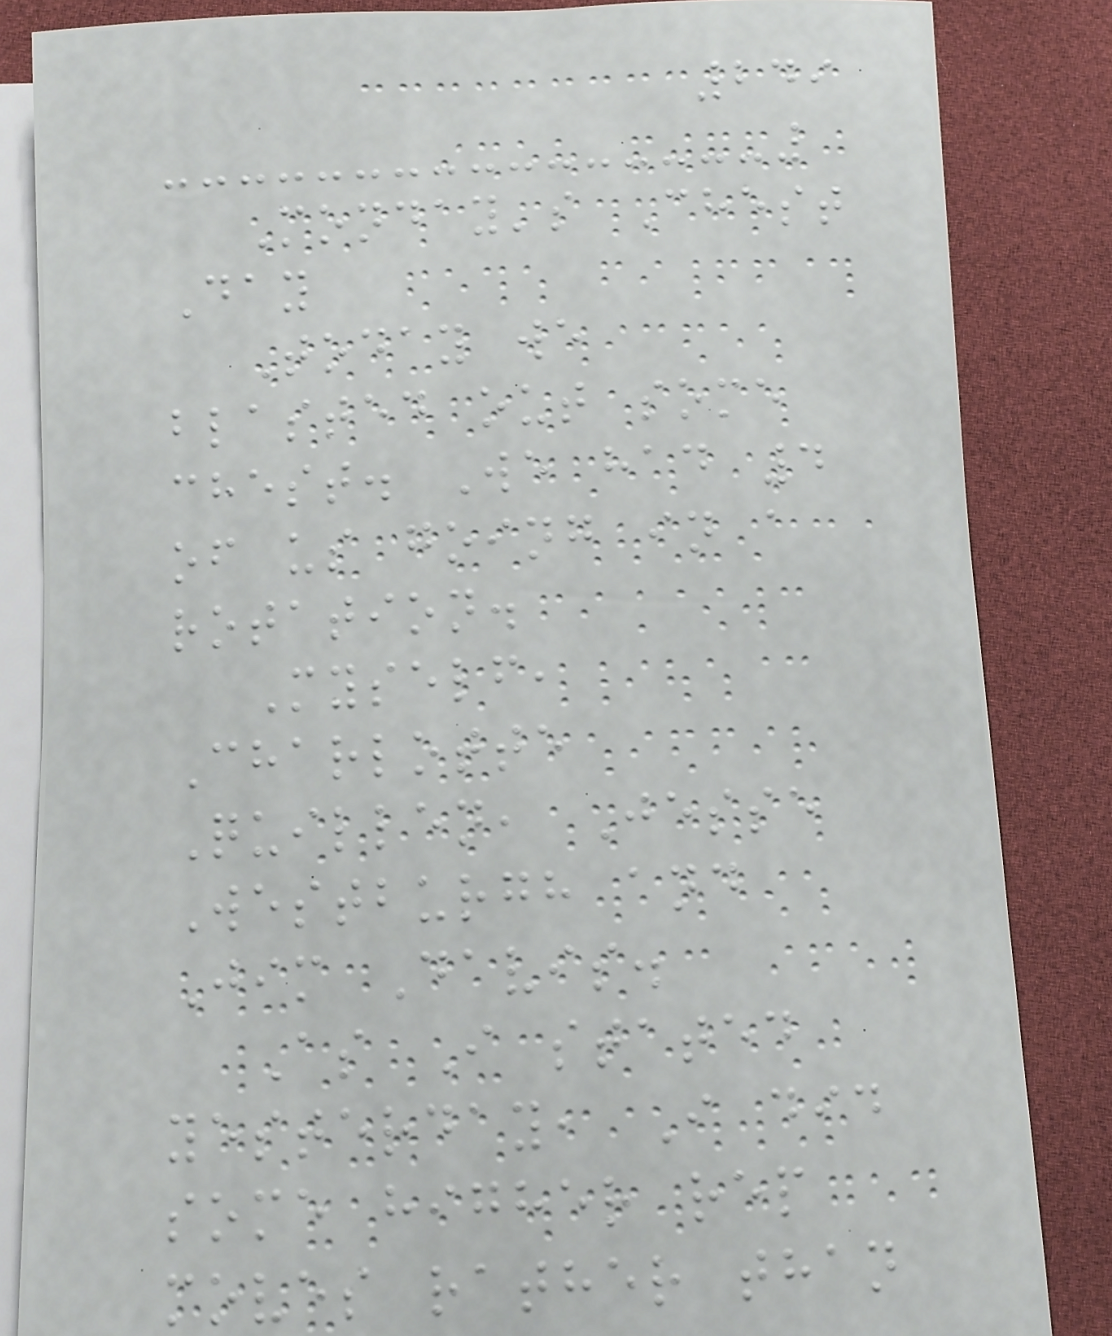249
Monday's Chest
Day
Today we
blasted out some
chest. We had 4
of us going in a
rotation.
Myself,
Charlotte
Quillen, Jesse
Westburgh and
Jim Davis.
As I stated
yesterday, I did
some higher rep
moves rather than
